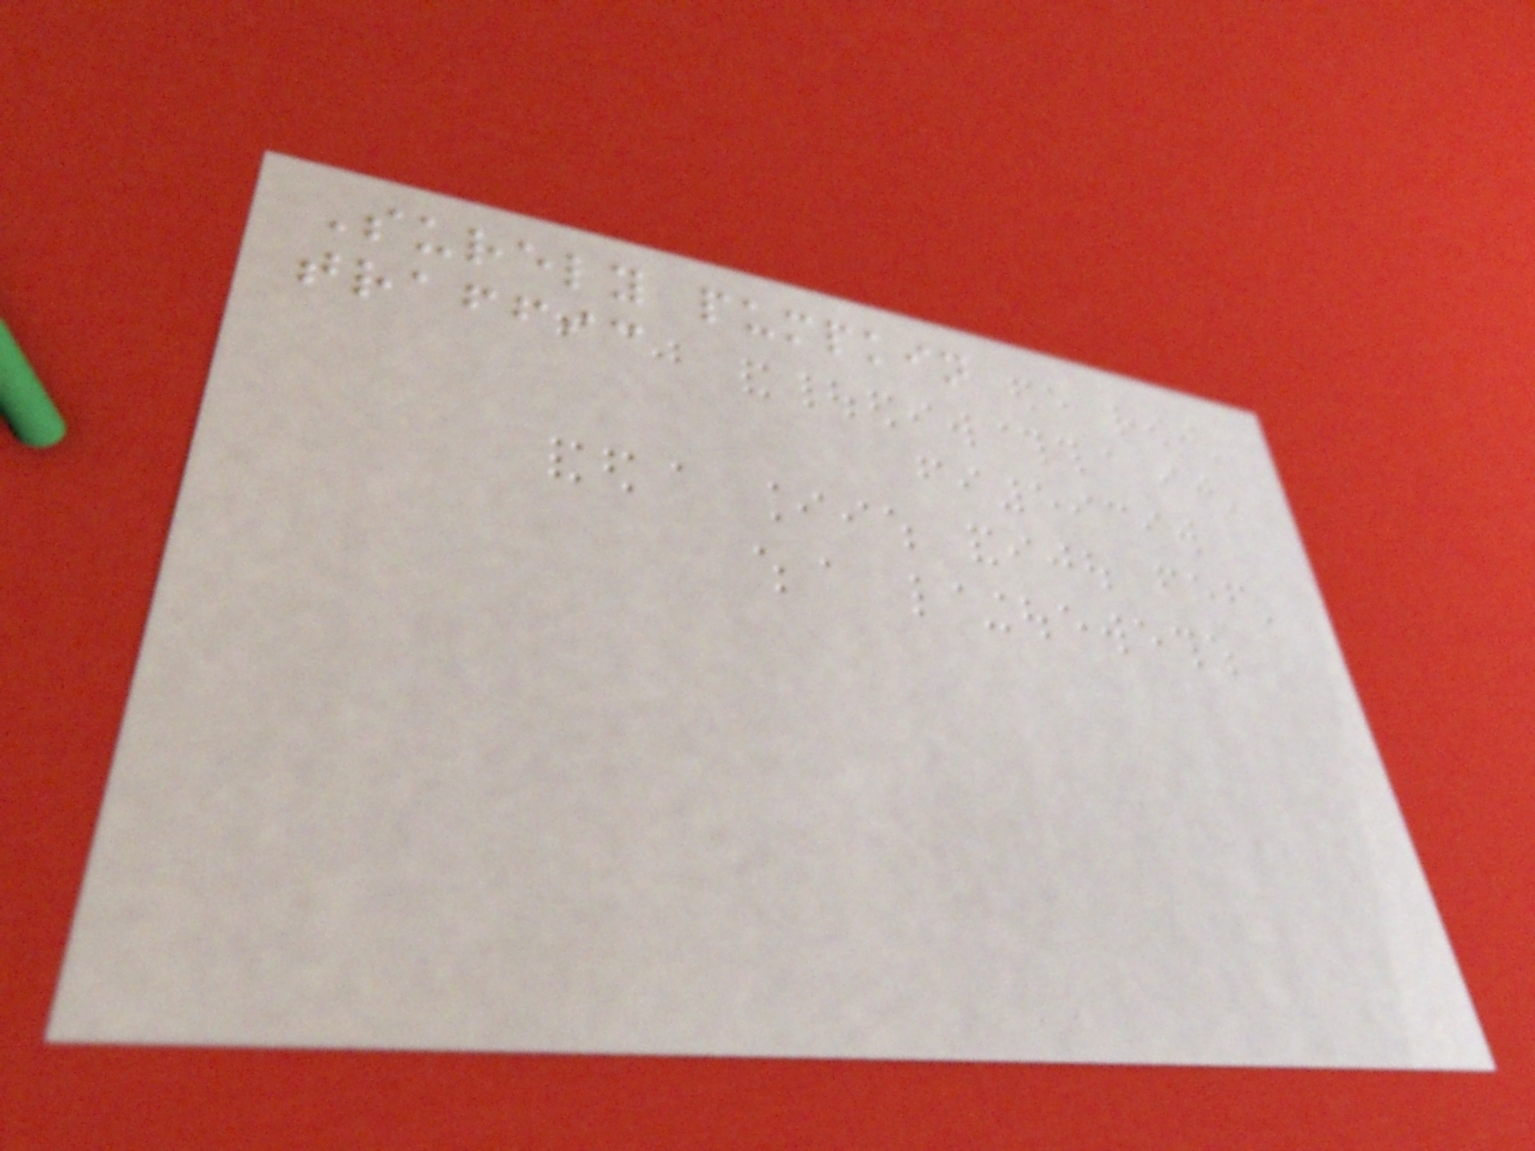Surely pumpkin
traffic
